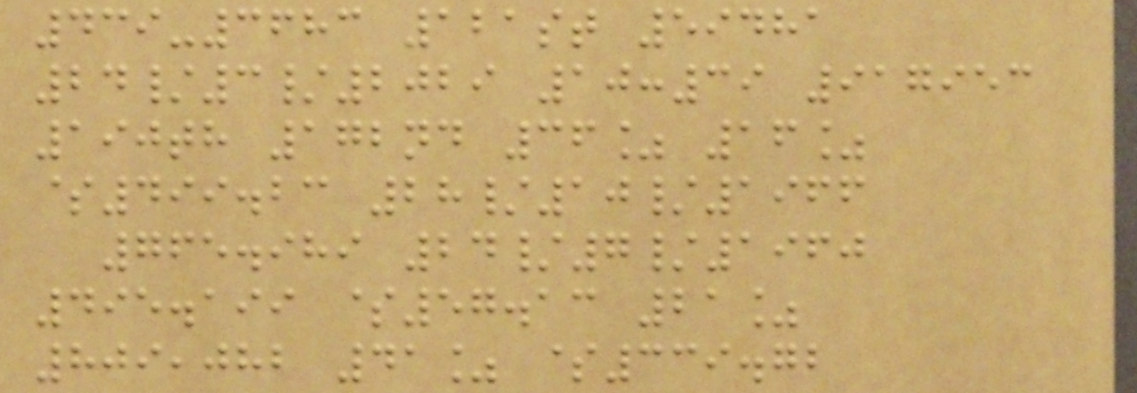439-3683 121st 59481
24/3/2029 10:39 917953
190th 172nd 36% 16%
$499.23 28/10/1966
765.989 24/7/1960
495.199 $57.13 21%
809,082 41% $339.72
